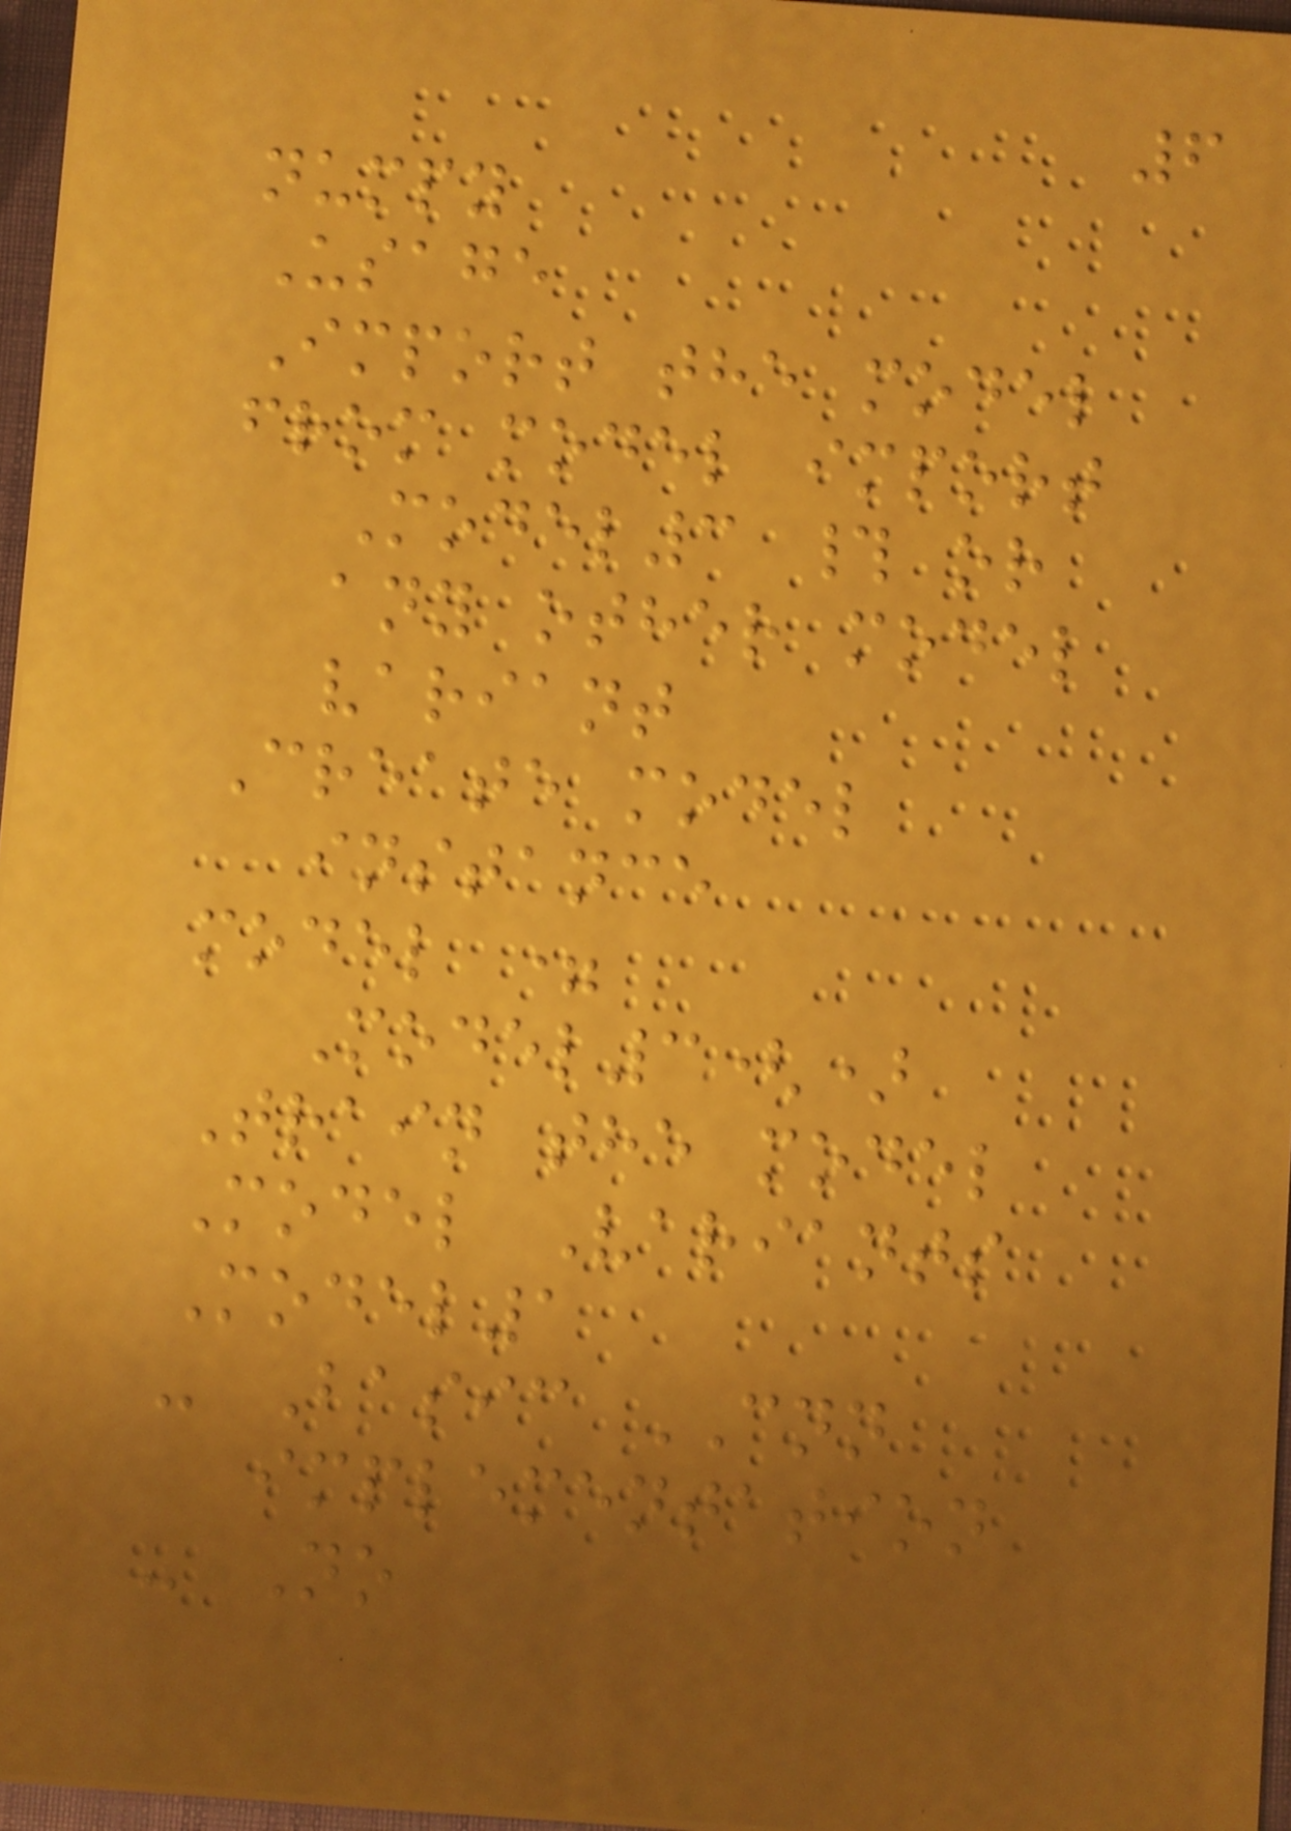6
numpy
Usage
Import the model
from model import
Model3 # or
any other model
variant
Create model
instance
model =
Model3()
Train the model
Model Variants
Model1
- Basic CNN
implementation
- No
